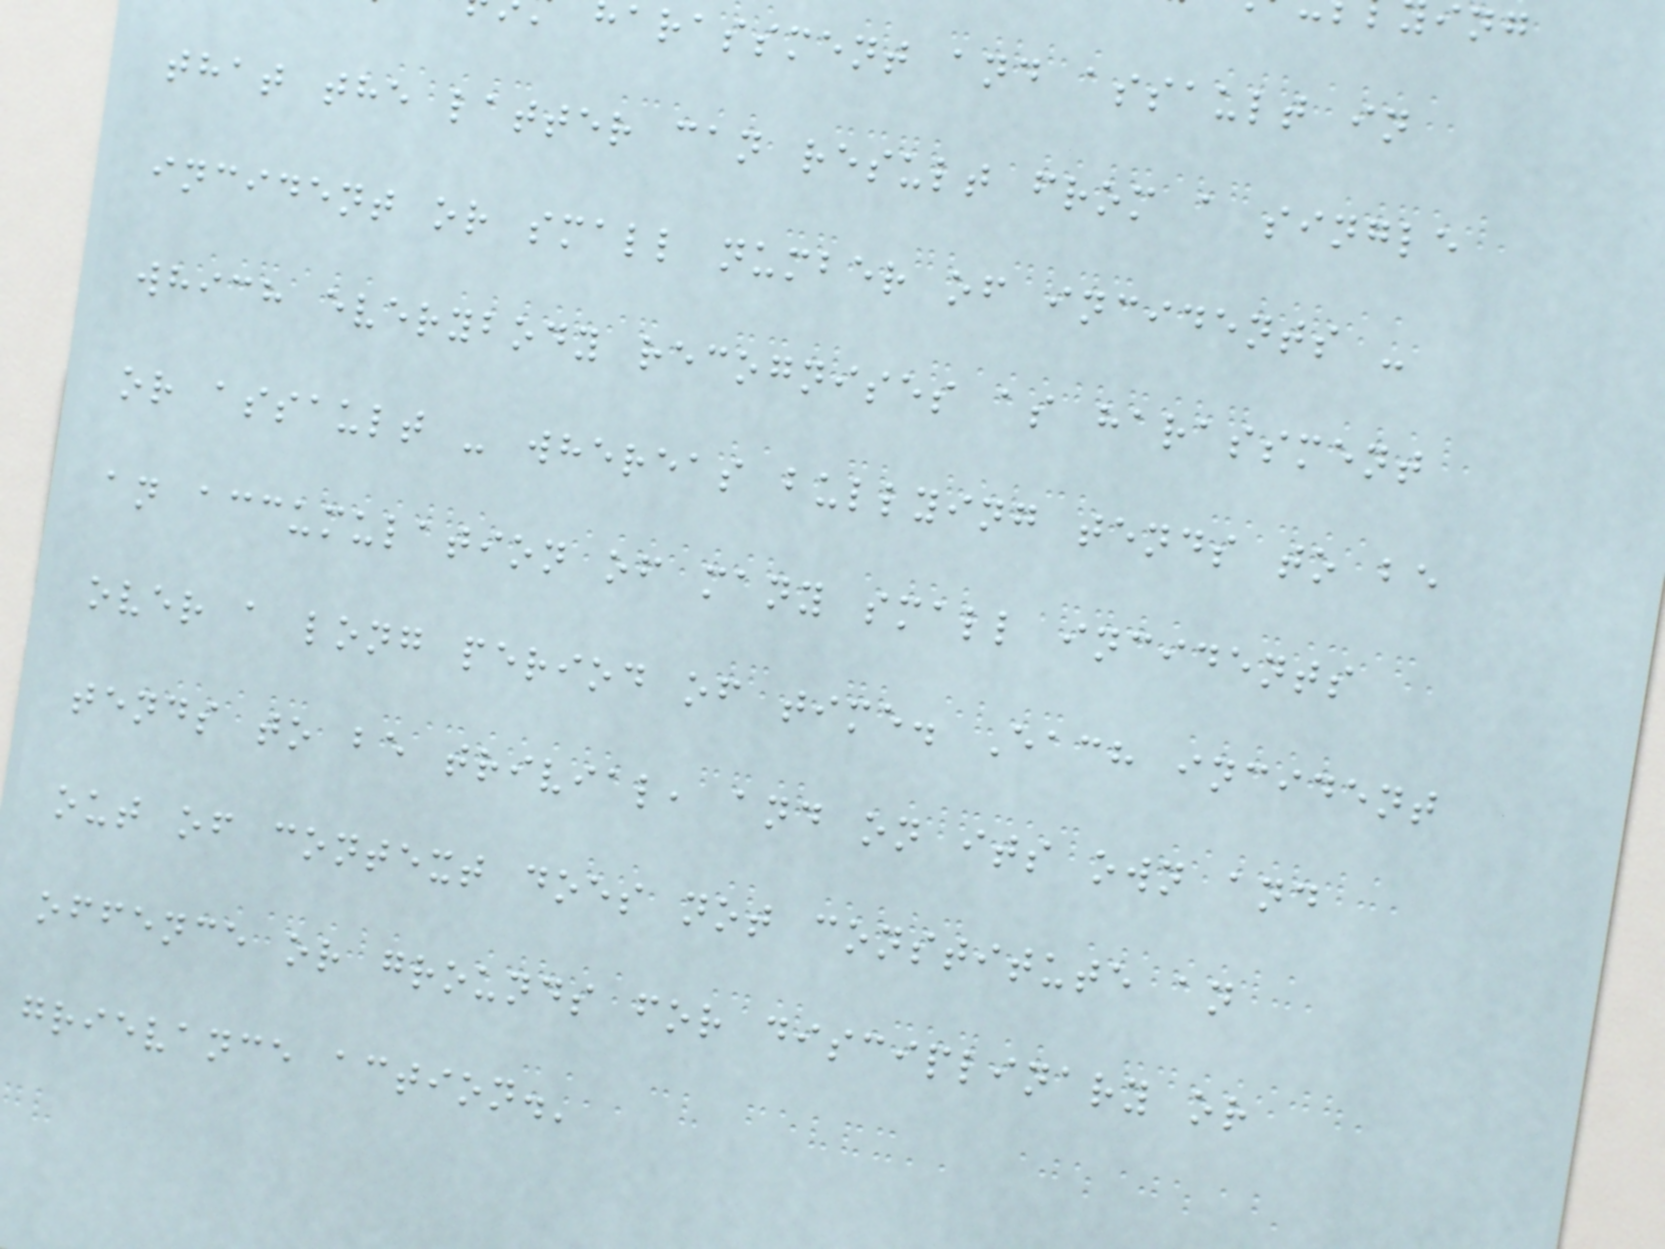arassment and assault in
that the latter can result from a single
incident or small number of incidents -
which everybody recognises as harassment
or assault - whereas bullying tends to be
an accumulation of many small incidents
over a long period of time. Each incident
tends to be trivial, and on its own and
out of context does not constitute an
offence or grounds for disciplinary or
grievance action.'
